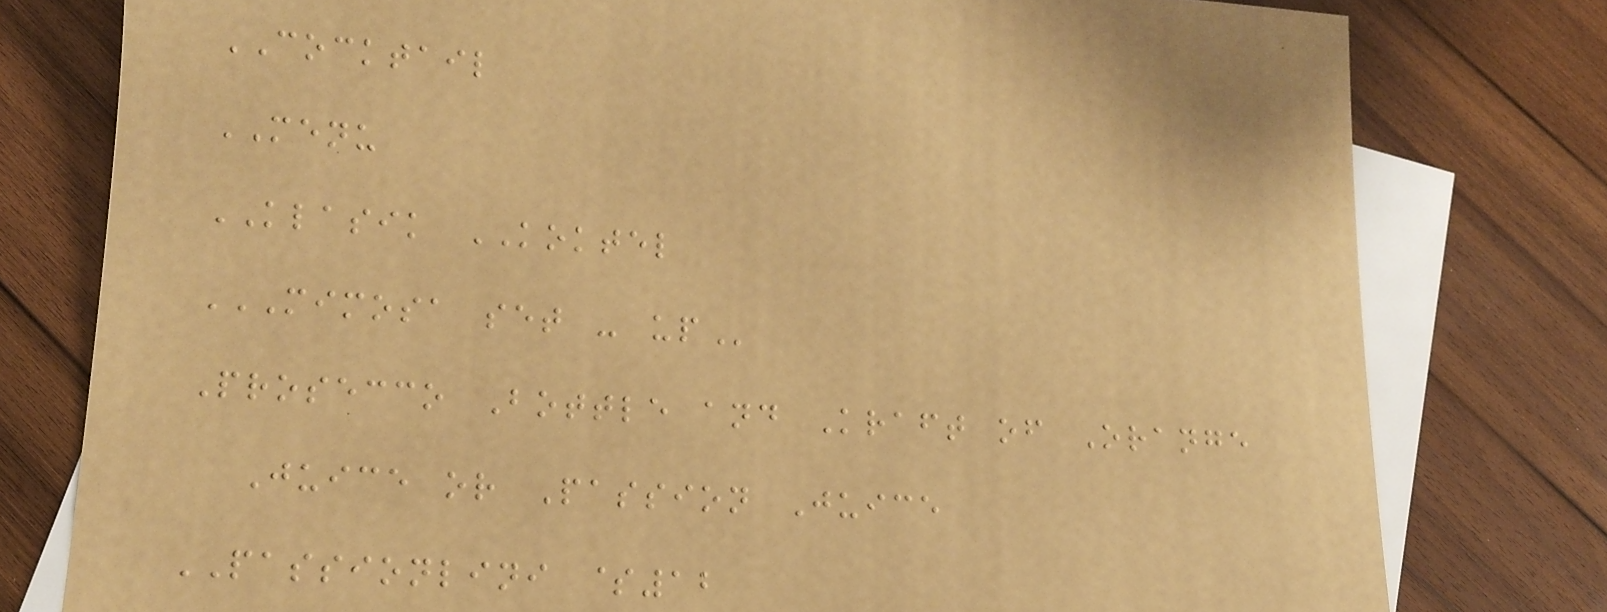COCKTAIL
MENU
KLASIK KOKTEL
MIMOSA SET - UP
Prosecco Bottle and Kraft of Orange
Juice or Passion Juice
PASSIONLINI $12
